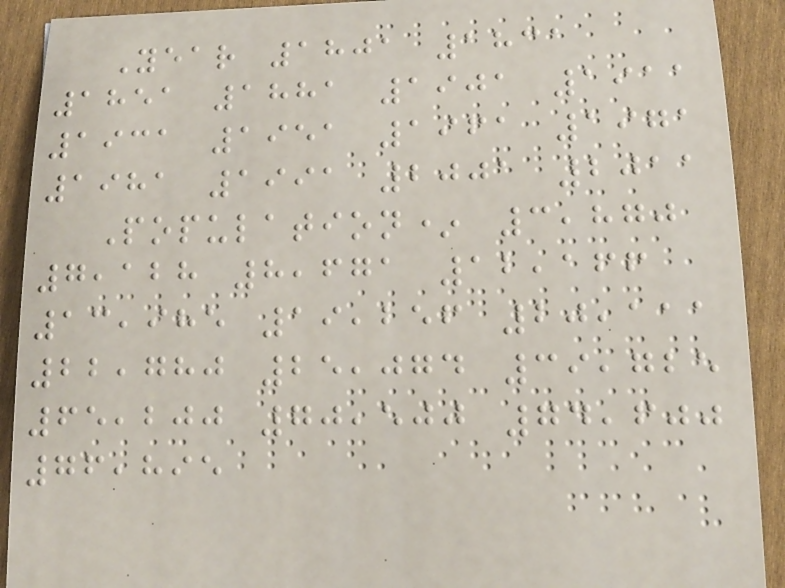Year 1801 1831
1851 1881 1901 1911
1931 1951 1961 1971
1981 1991 2001 2011
Population* 3,870
7,128 8,671 12,166
13,985 19,256 20,111
22,780 25,074 39,725
65,200 70,500 74,600
76,895
